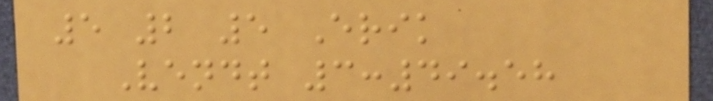5 2 5 Erik
Vendt 3:49.58
